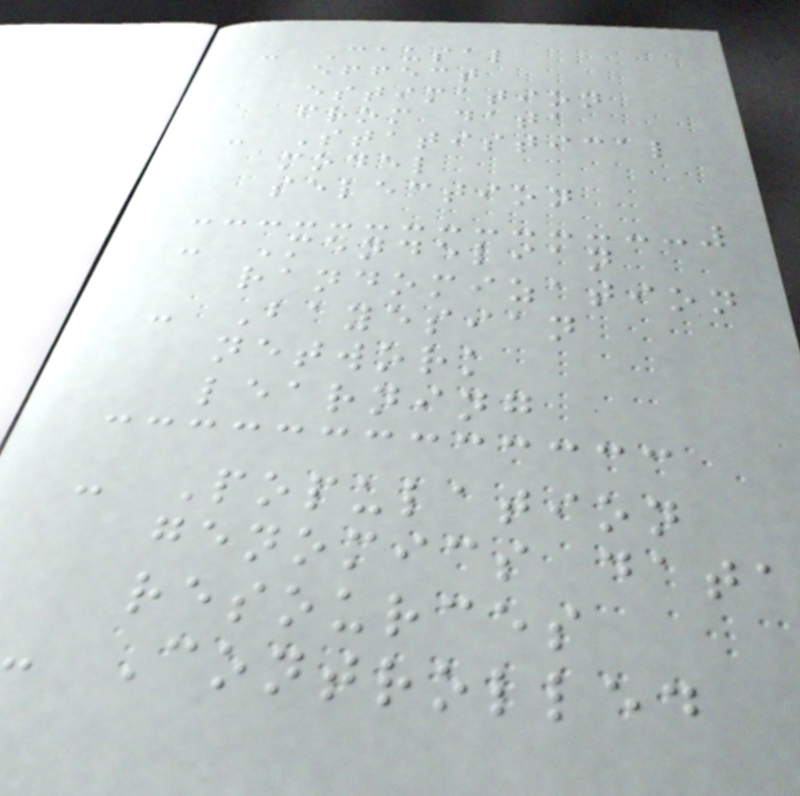- Causal
effect
estimation
from data
- Statistical
model
selection
- Mendelian
randomization
- Bayesian
network
learning
- Population
genomics data
resources
- Controlled
